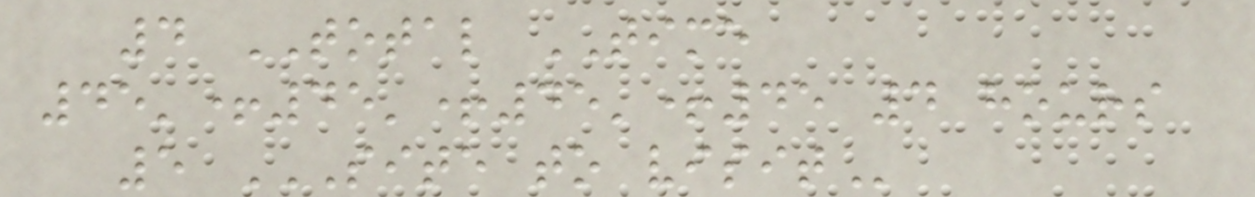4 TOTAL TIME
45'+45'+45'+45 4 hours
5 SITE TO VISIT
